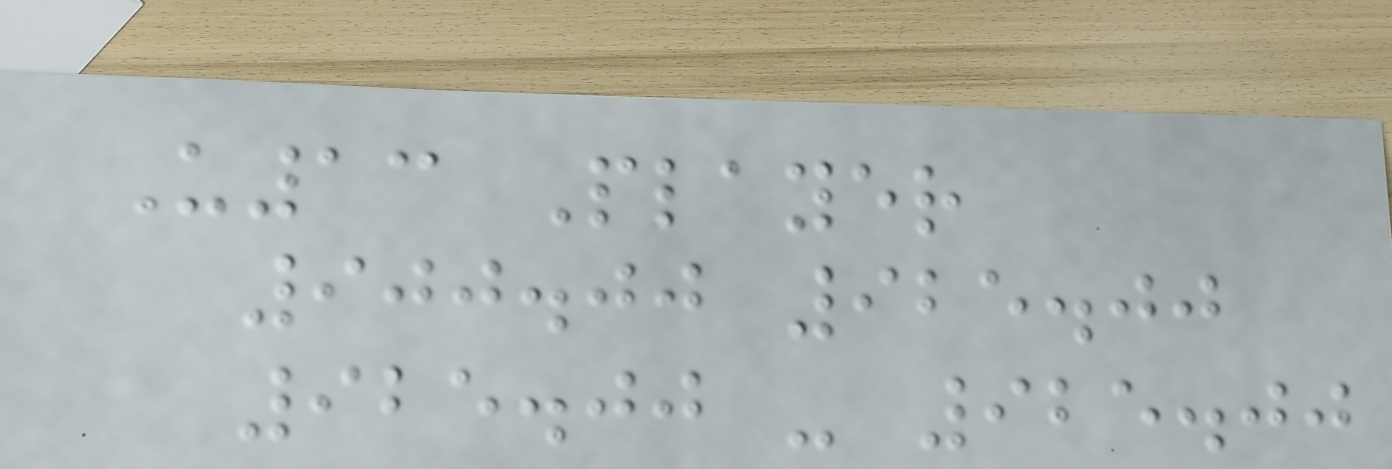U13 Player
900.00 925.00
925.00 - 925.00
